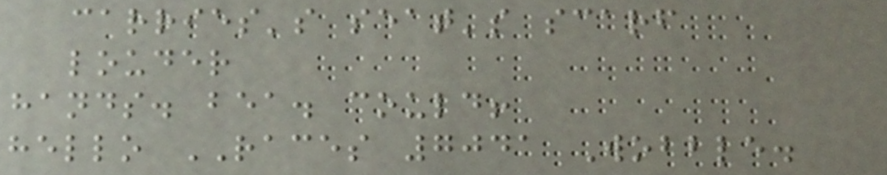carries's seat's scarf
louder
hands. bea. could!
hello RACES 7041 Wobble.
